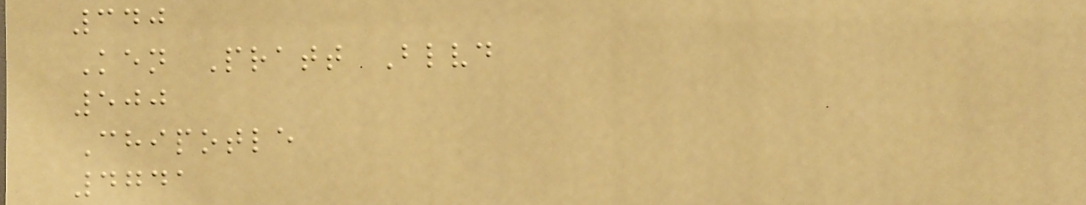340
Ken Pratt Blvd
500
Chipotle
4741
